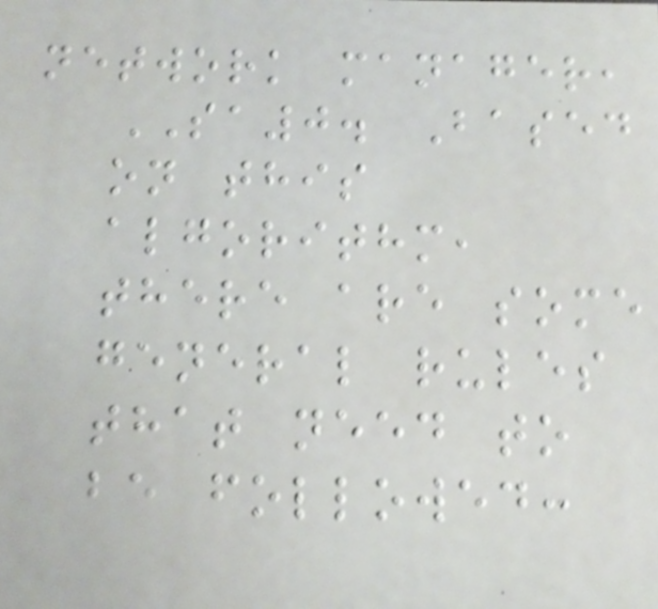network manager,
SA0. Based
on this
algorithm,
there are some
general rules
that need to
be followed:
